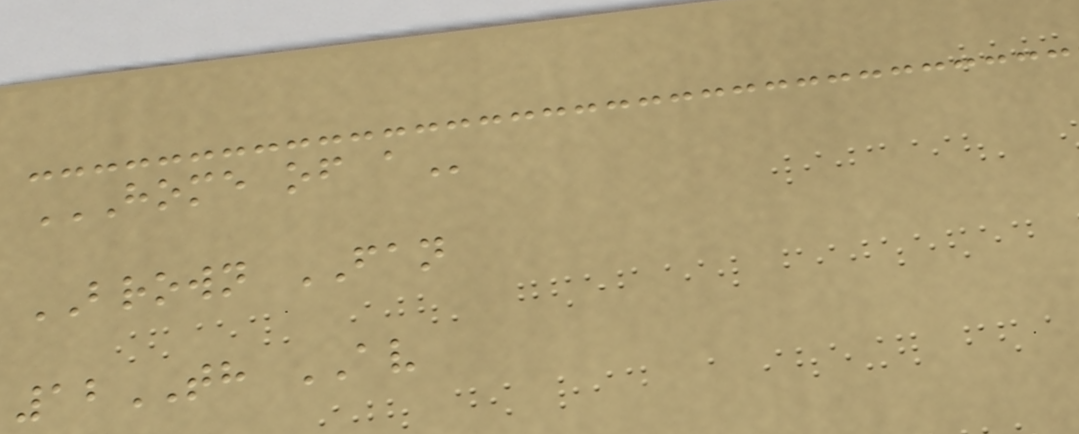HOME OF A
BROWN FAN
12TH AV
